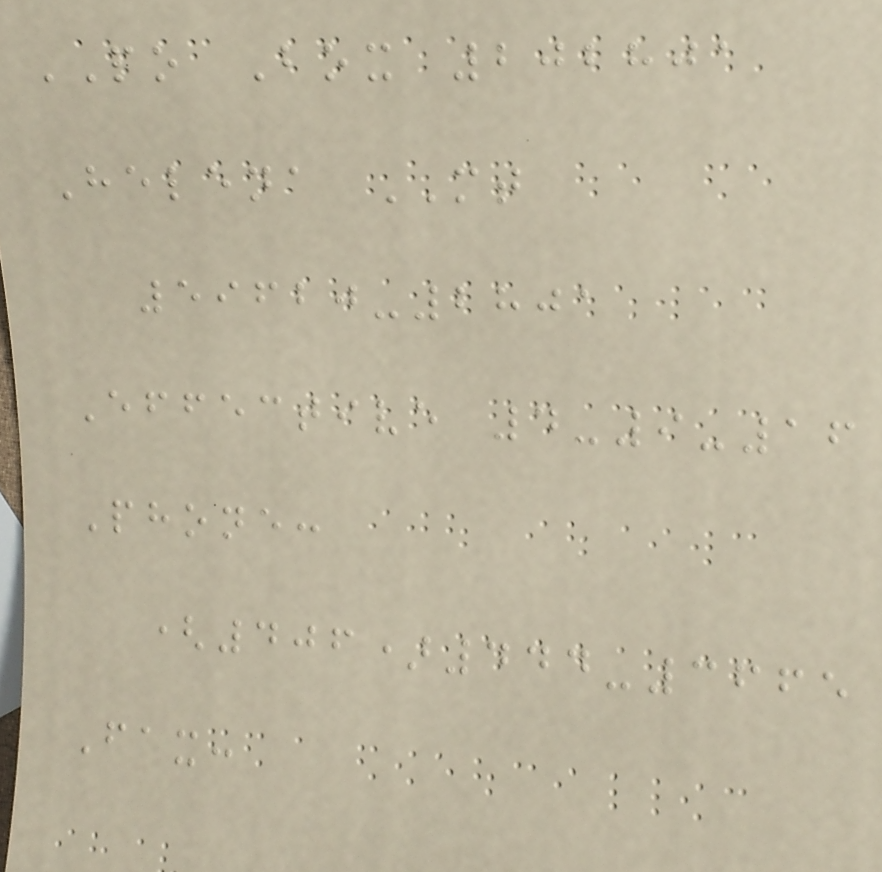PO Box 202801
Helena MT
59620-2801
Effective 4-9-16
Phone:
(406)444-3665
Fax:
